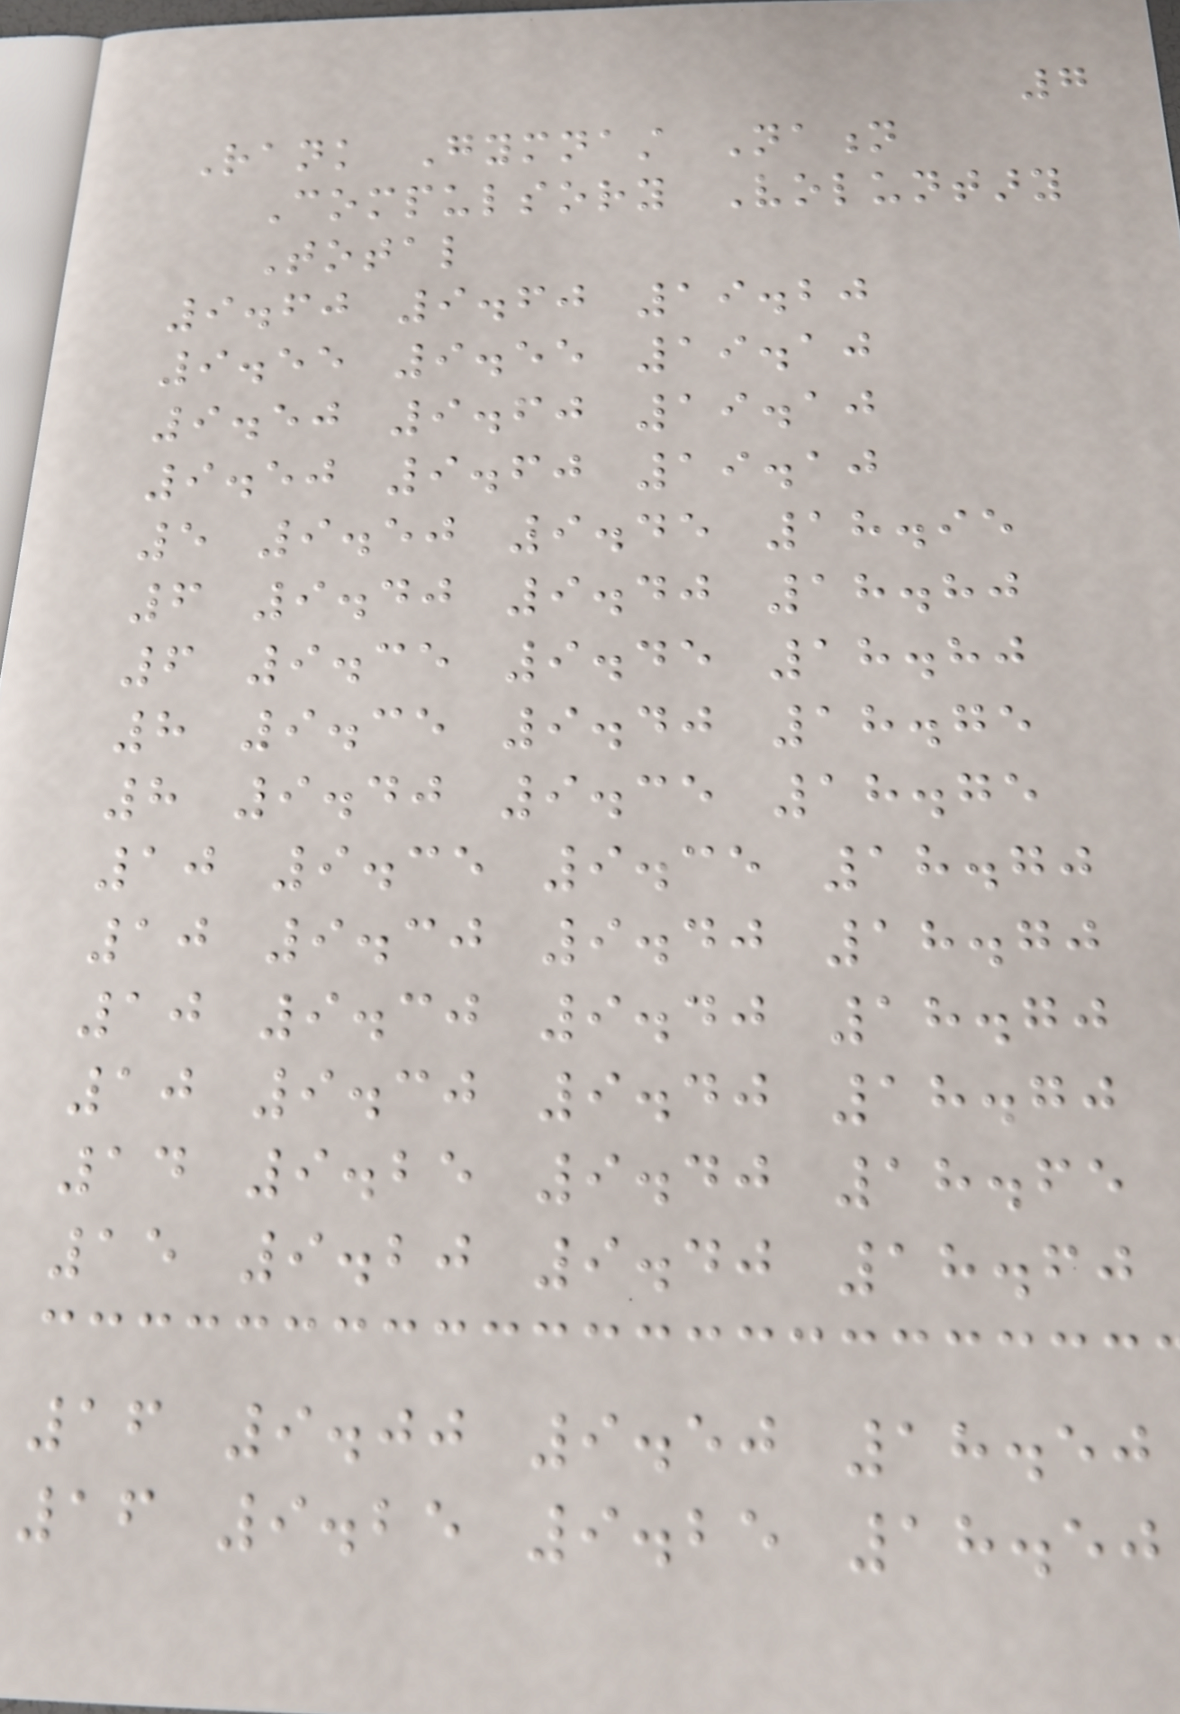7
Rank Gymnast Nation
Compulsory Voluntary
Total
9.60 9.60 19.20
9.55 9.55 19.10
9.50 9.60 19.10
9.50 9.60 19.10
5 9.50 9.45 18.95
6 9.40 9.40 18.80
6 9.35 9.45 18.80
8 9.35 9.40 18.75
8 9.40 9.35 18.75
10 9.35 9.35 18.70
10 9.30 9.40 18.70
10 9.30 9.40 18.70
10 9.30 9.40 18.70
14 9.25 9.40 18.65
15 9.20 9.40 18.60
16 9.00 9.50 18.50
16 9.25 9.25 18.50
